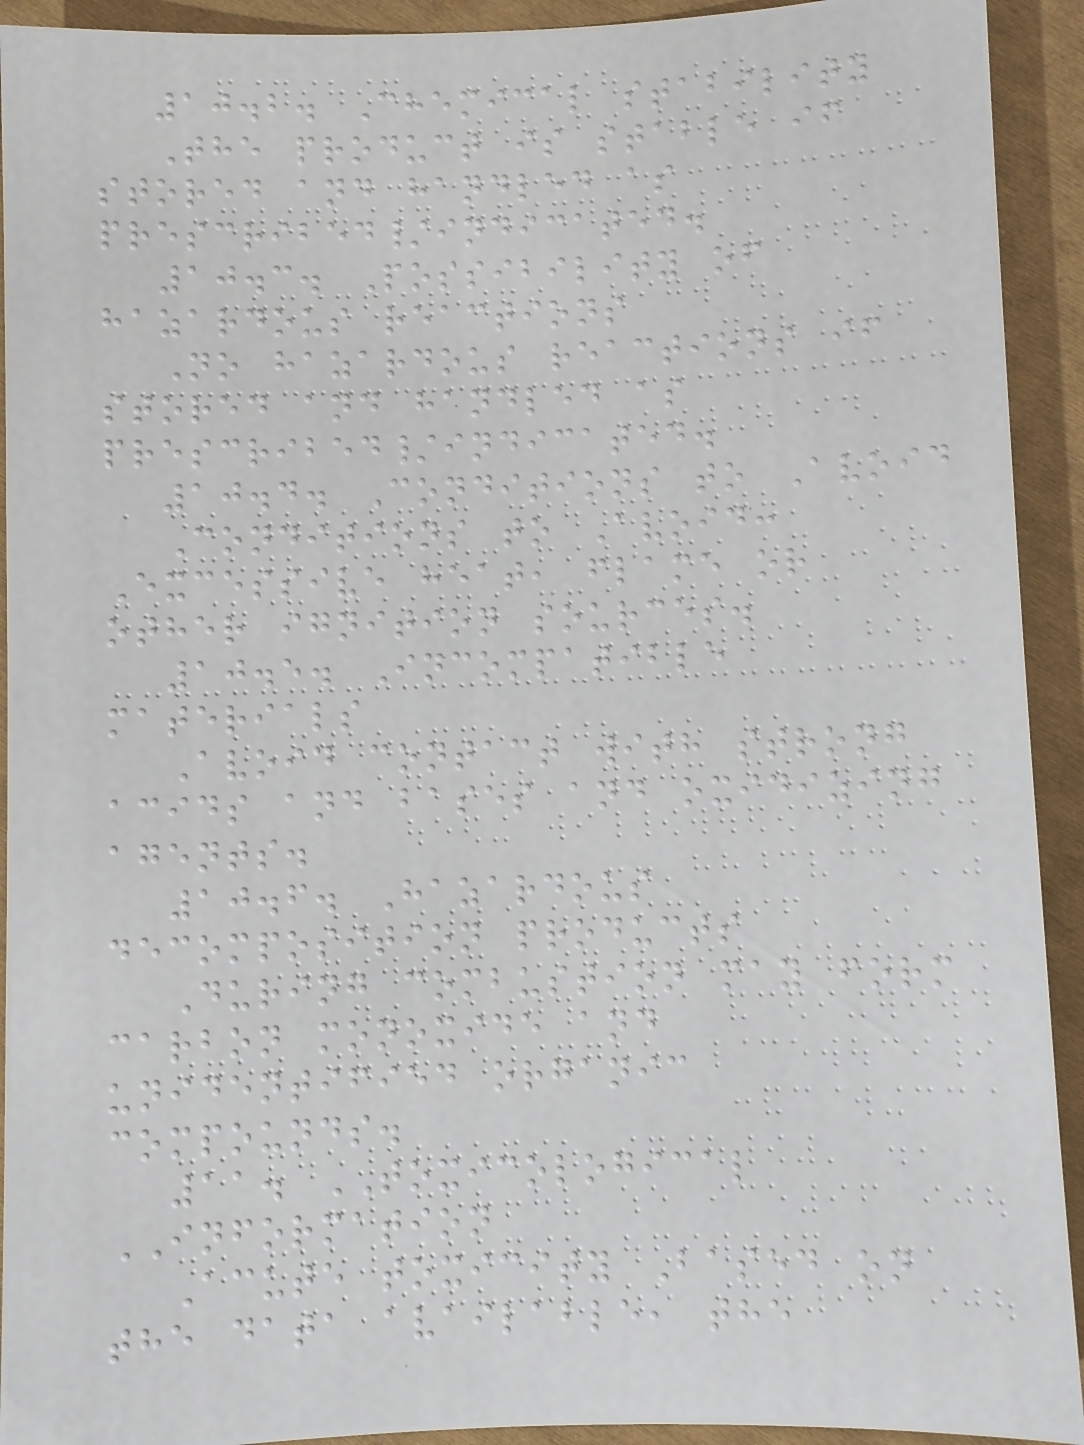10.2. Chemical stability
The product is stable if
stored and handled as
prescribed/indicated.
10.3. Possibility of
hazardous reactions
No hazardous reactions if
stored and handled as
prescribed/indicated.
10.4. Conditions to Avoid
Conditions to Avoid:
Excessive heat, flame or
other ignition sources.
10.5. Incompatible
materials
Avoid contact with strong
acids and bases and oxidizing
agents.
10.6. Hazardous
decomposition products
During combustion may form
carbon monoxide and
unidentified organic
compounds.
11. TOXICOLOGICAL
INFORMATION
Acute toxicity Based on
the data available, the
